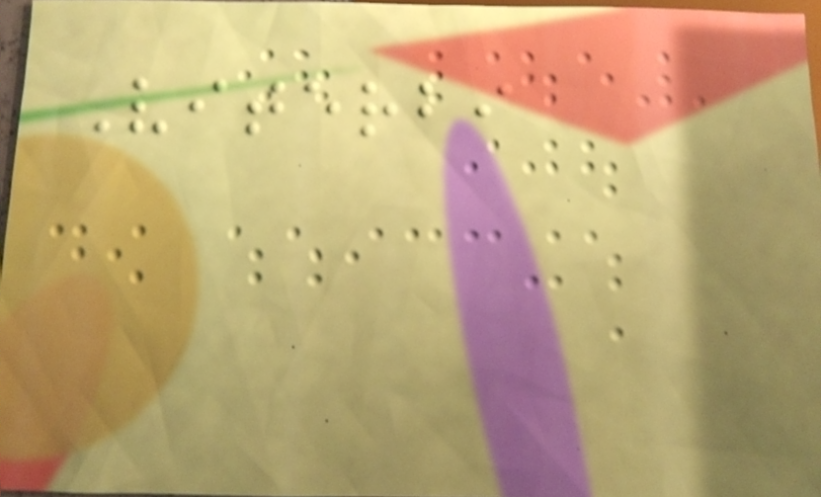Viterbi
